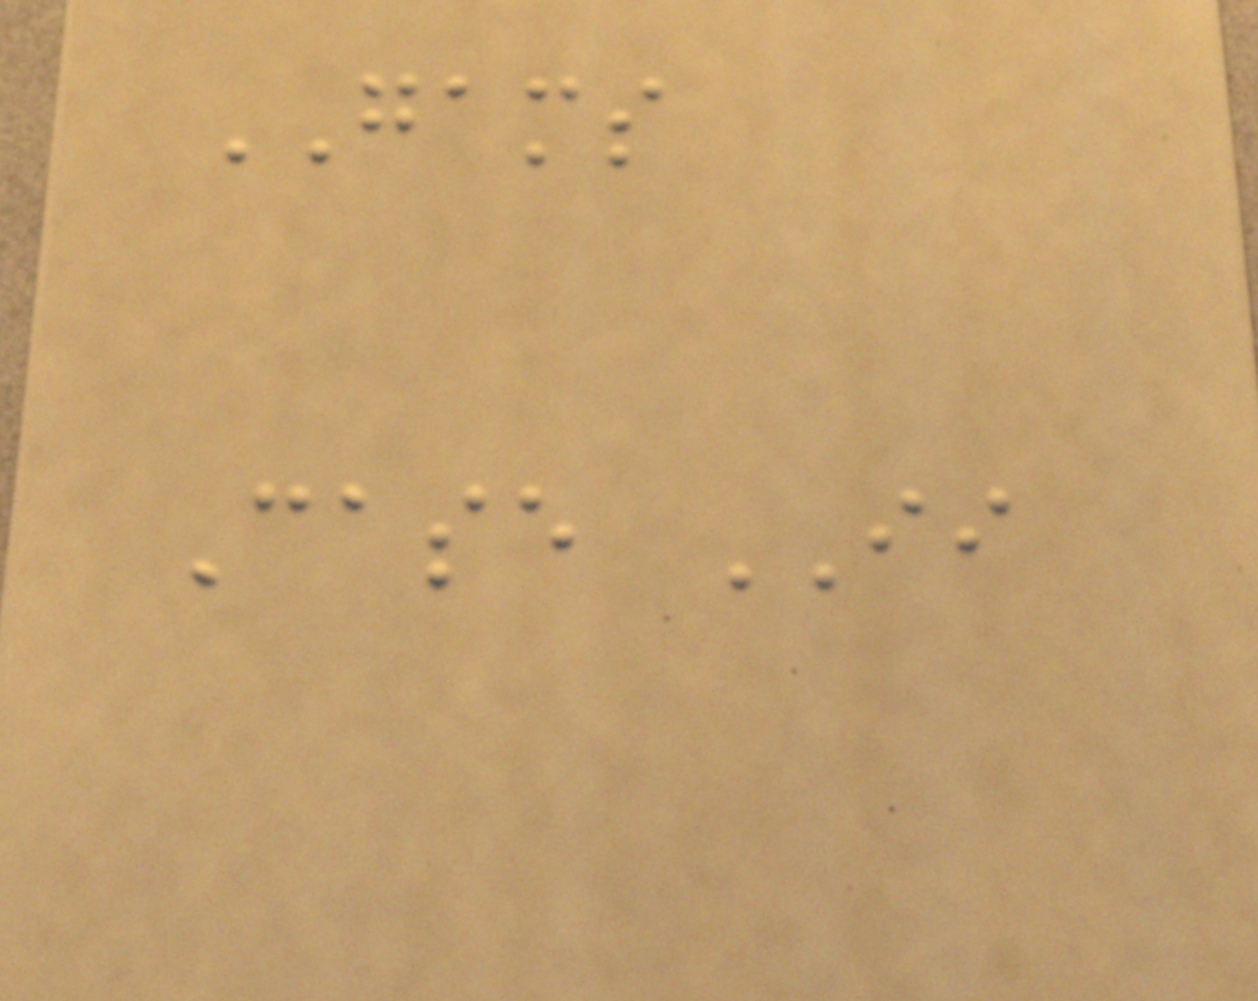GAMS
Case II
